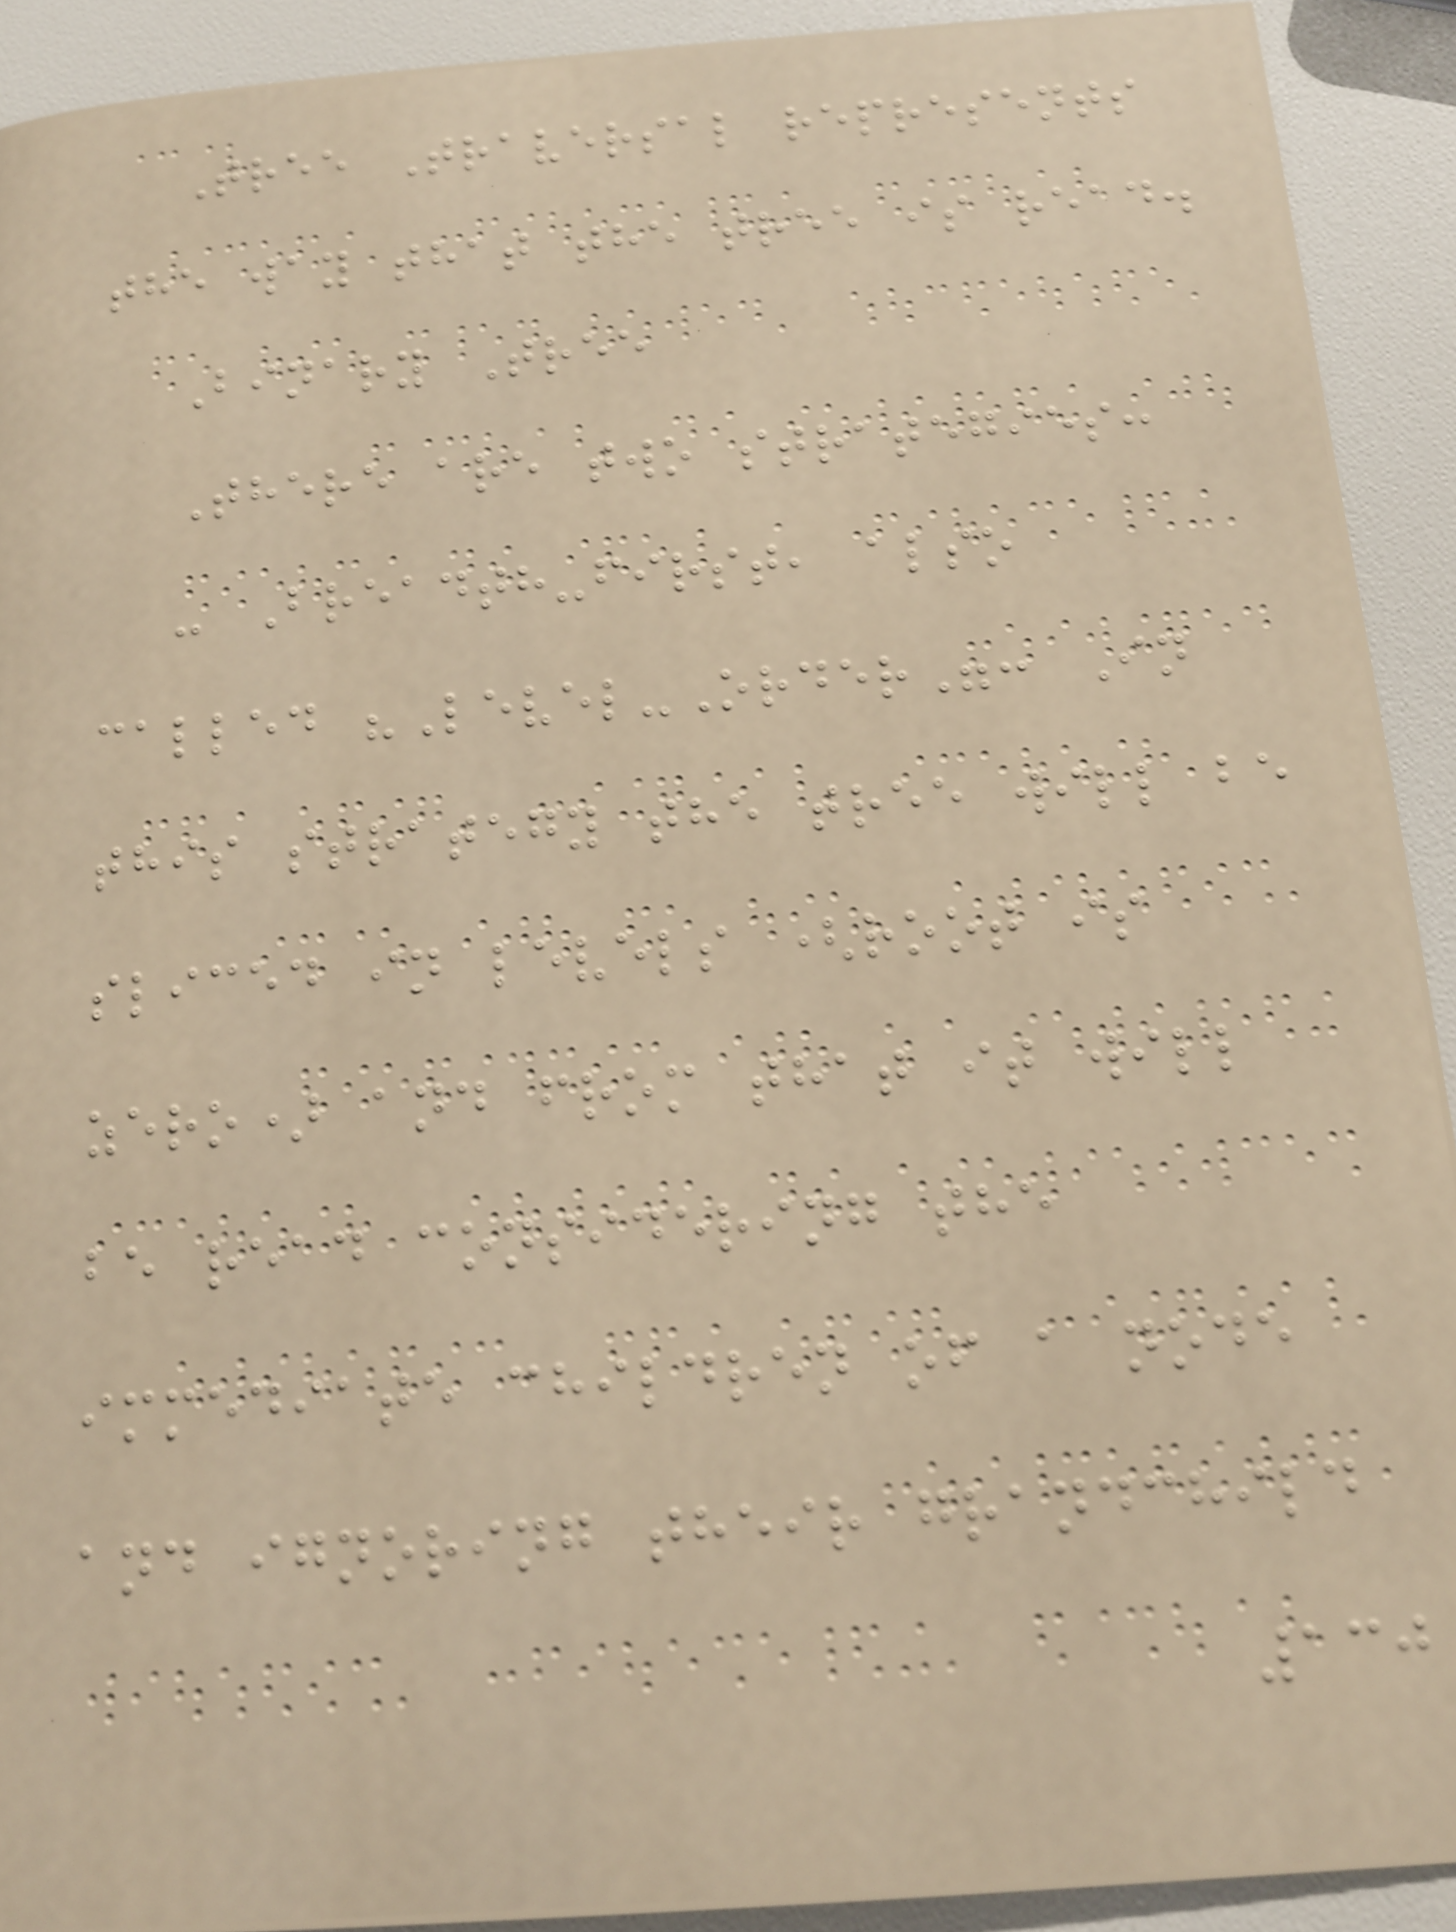Tree Traversal represents
the way that the tree is read.
Binary Tree
There are two strategies:
- Breadth-first, also
called "Level-Order": In
this strategy the tree will be
sliced in levels (root is
zero) and from that it will
be read considering the
immediate children of a node
and ignoring their grandchild
130
